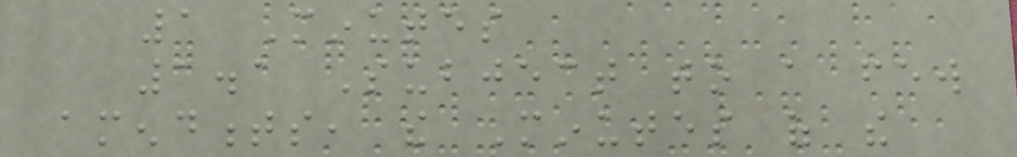1 Minutes
1.1 Subject to a few
amendments, the Minutes of the
